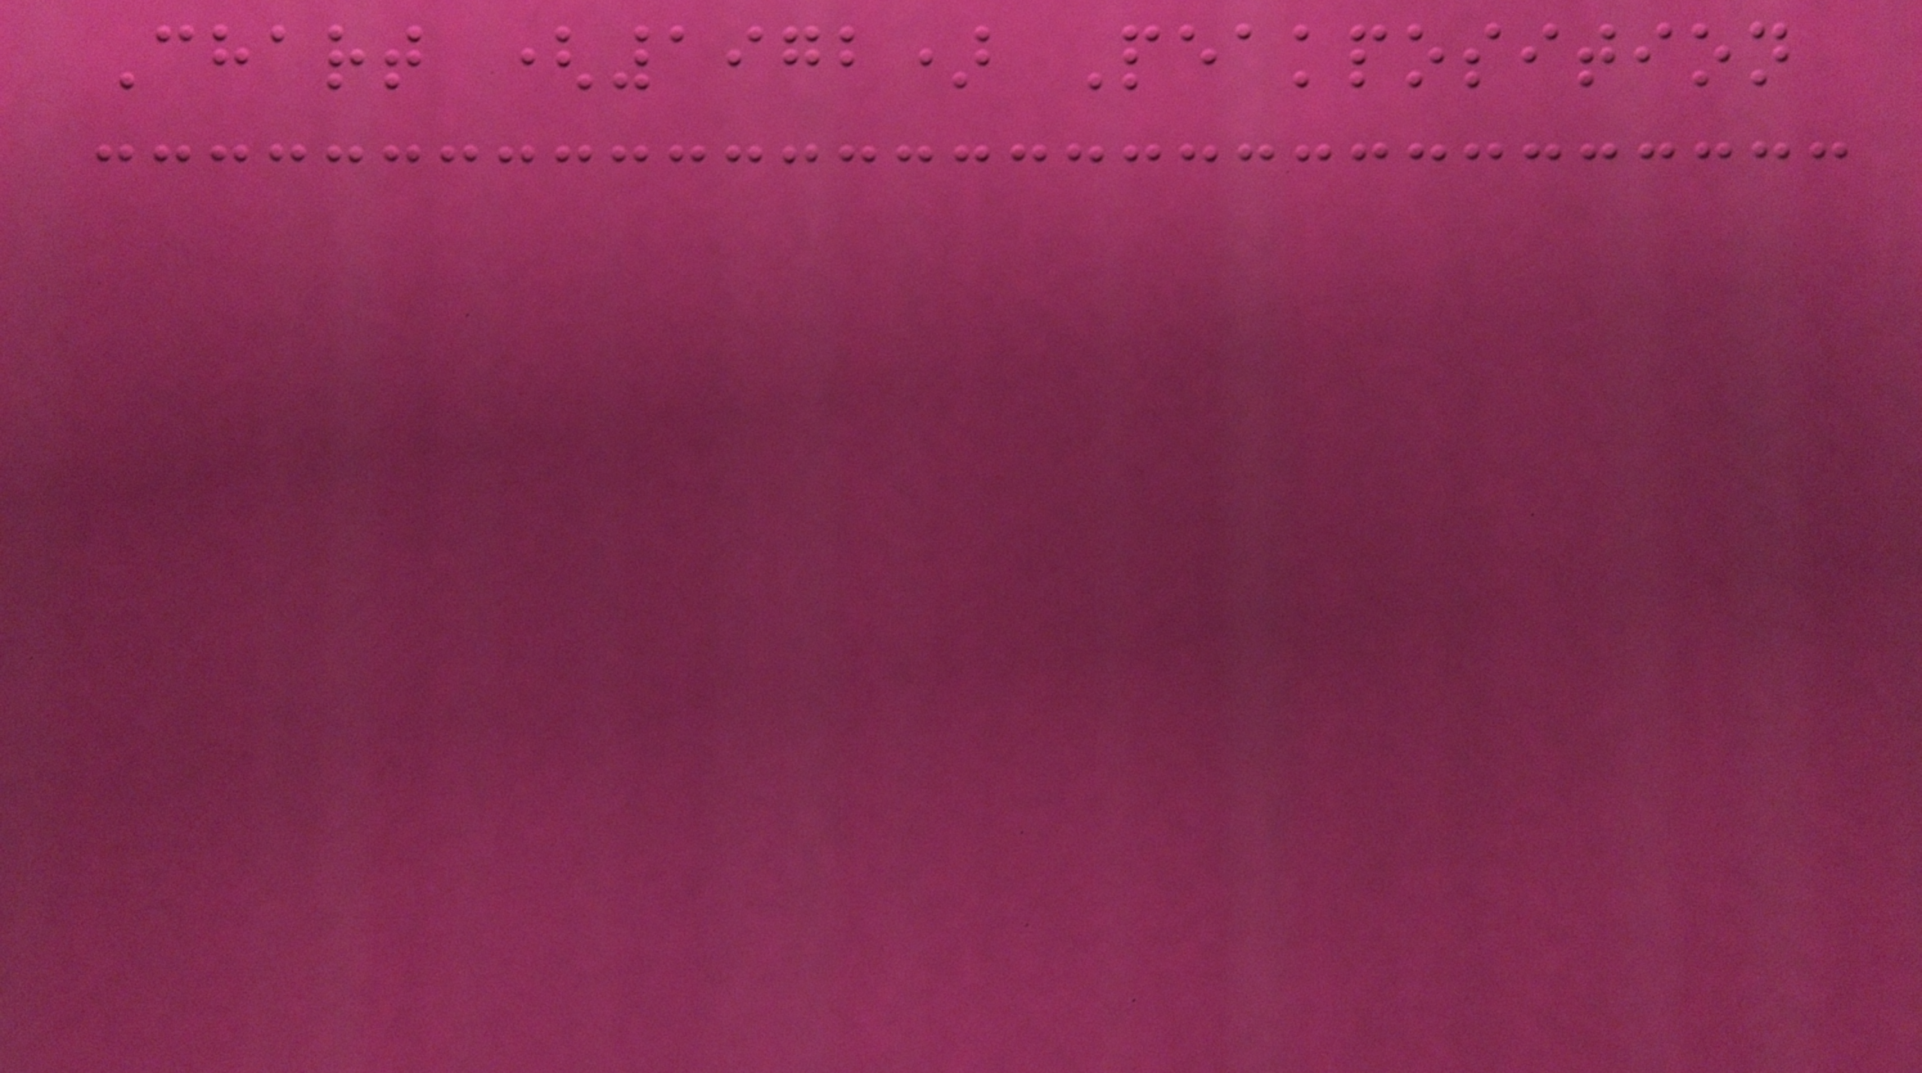Chart (1972) Peakposition
